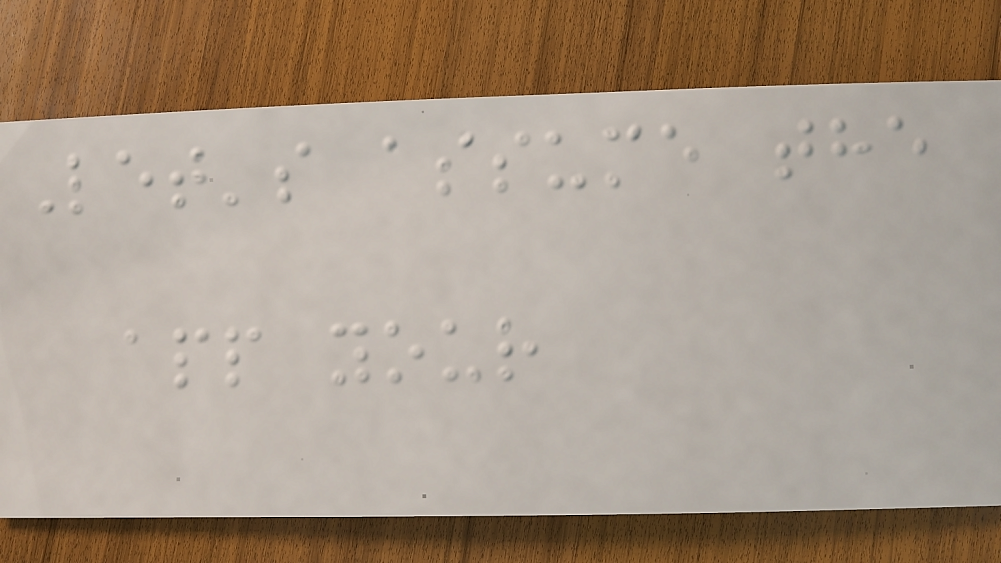Let's assume the
app your
